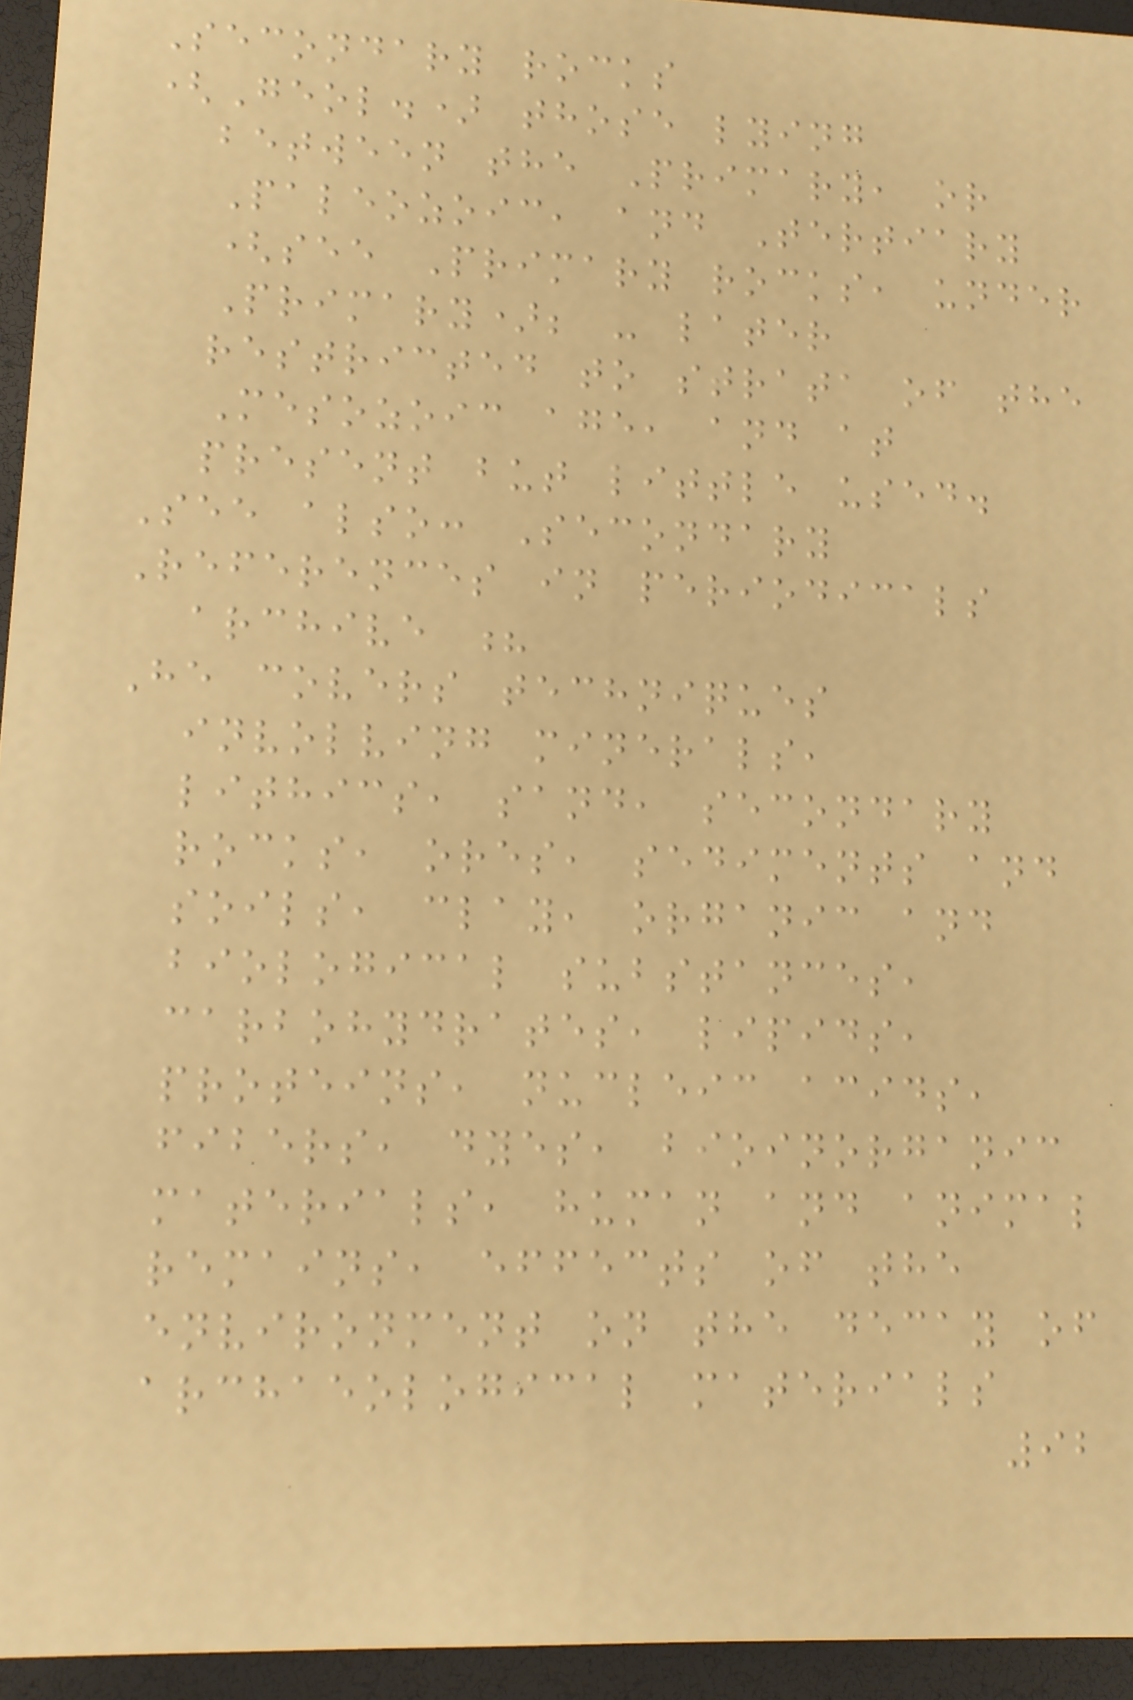Secondary rocks
(Geol.) those lying
between the Primary, or
Paleozoic, and Tertiary
(see Primary rocks, under
Primary); - later
restricted to strata of the
Mesozoic age, and at
present but little used.
See also: Secondary
References in periodicals
archive ?
He covers techniques
involving minerals,
lithics, sand, secondary
rocks, ores, sediments and
soils, clay, organic and
biological substances,
carbohydrates, lipids,
proteins, nucleic acids,
fibers, dyes, bioinorganic
materials, human and animal
remains, effects of the
environment on the decay of
archaeological materials
92
